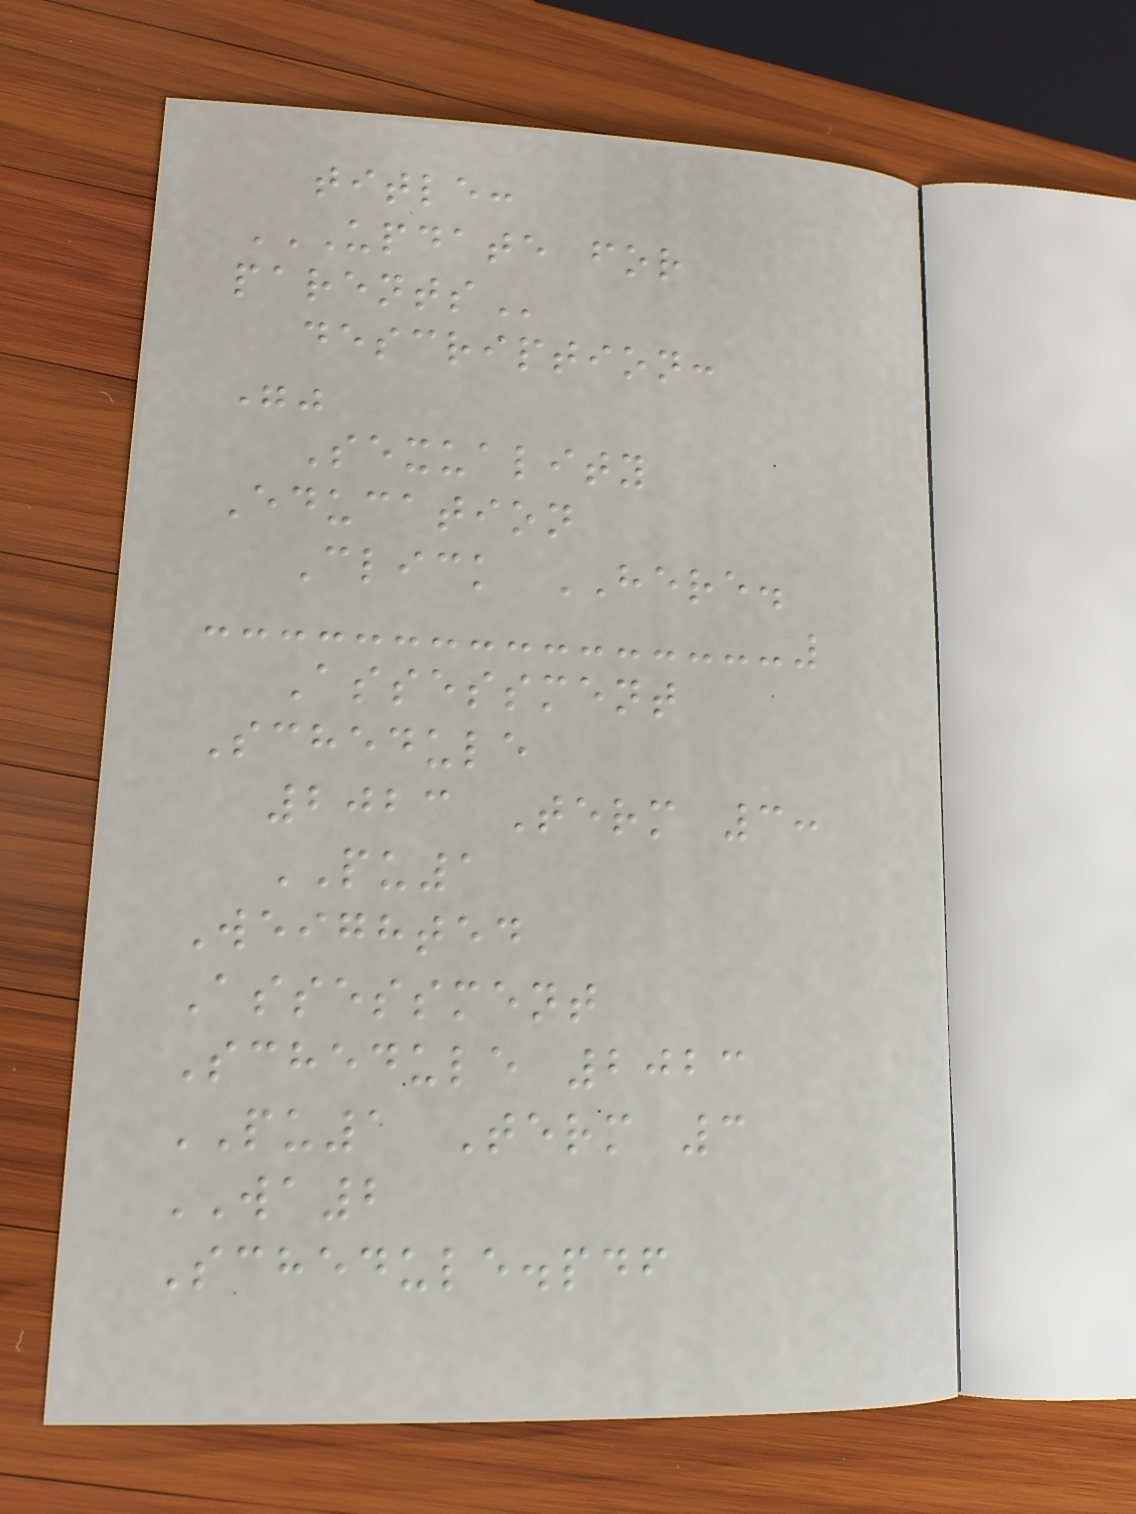title:
UPDATE FOR
PARENTS
description:
""
Sexuality
Education
Click HERE.
Assessment
Schedule
2023 Term 3:
PU1
Weighted
Assessment
Schedule 2023
PU1 Term 3
WA2
Schedule.pdf
